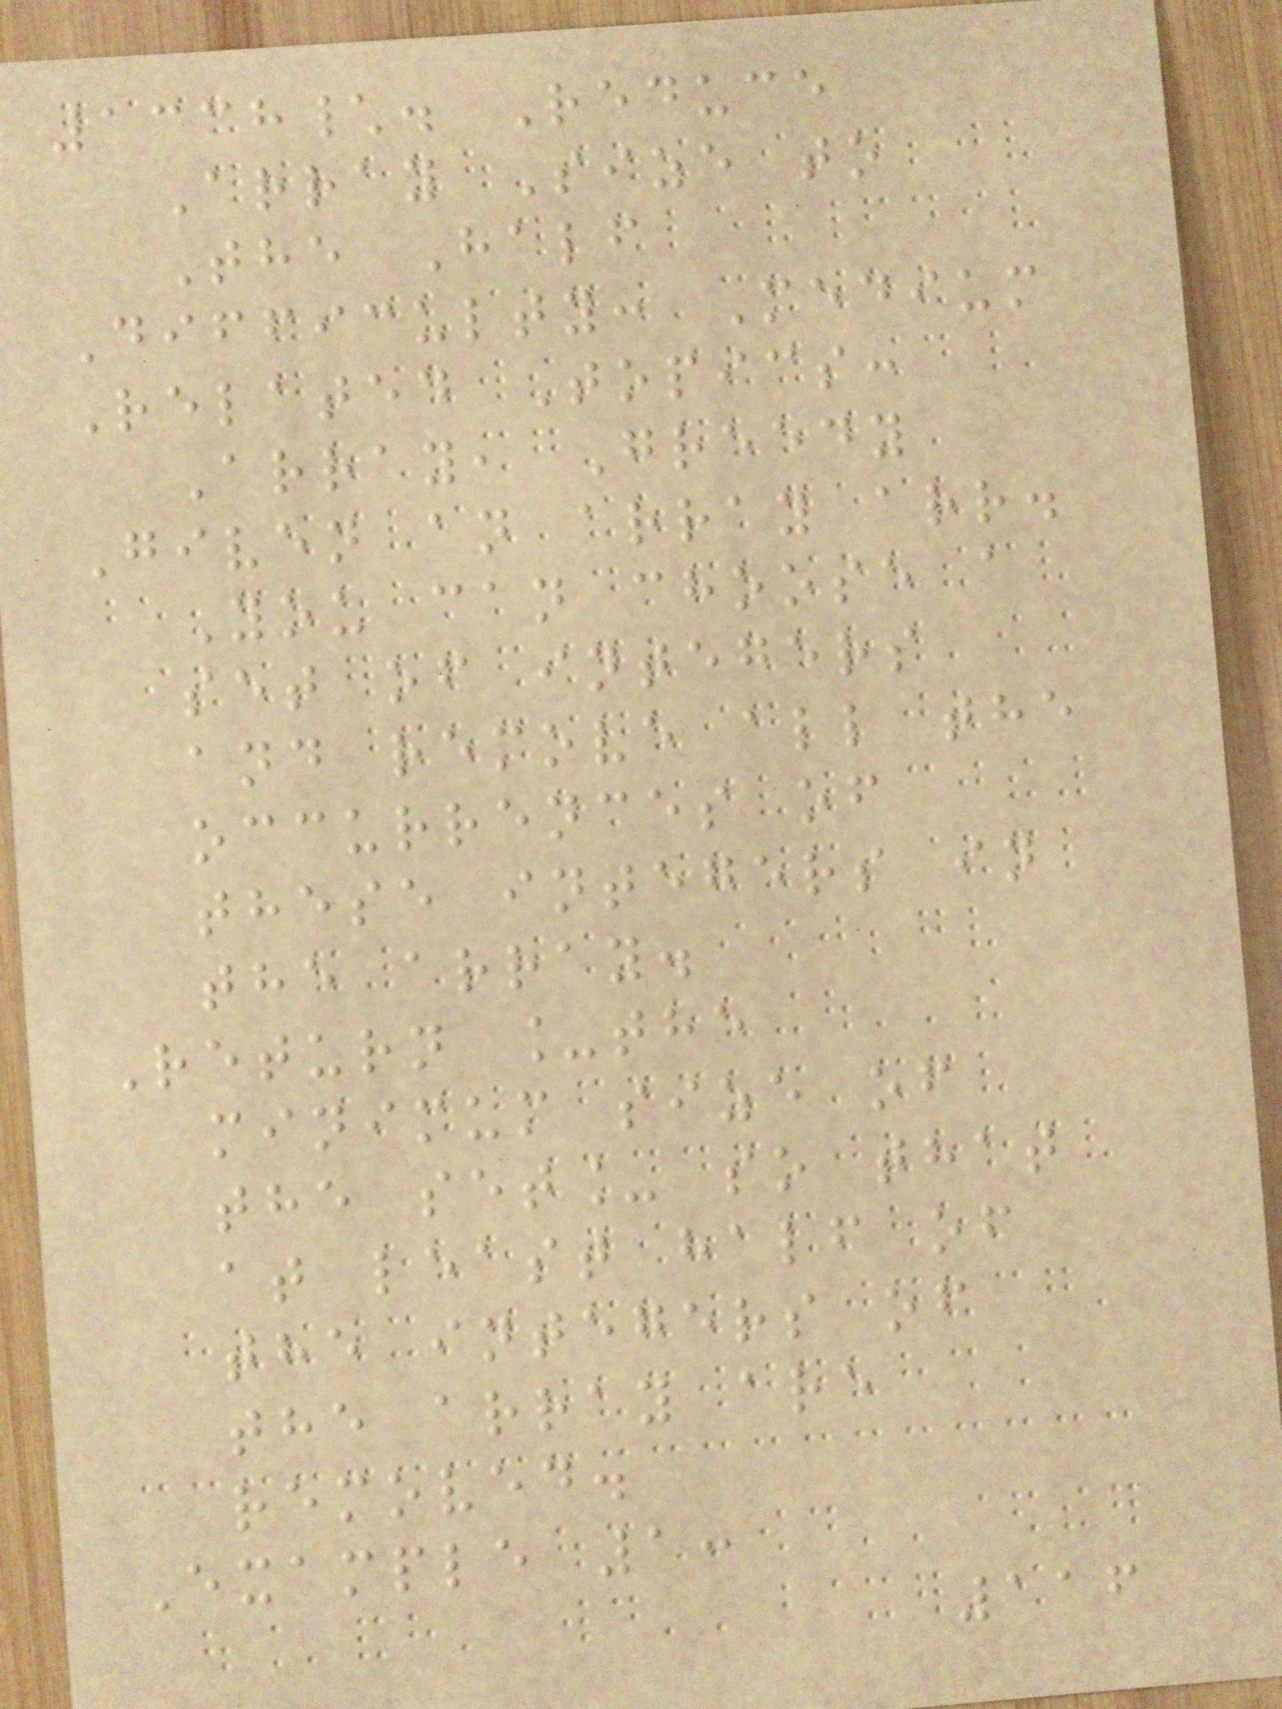1338\. Reduce
Array Size to
The Half
Difficulty: Medium
Related Topics:
Array, Greedy
Given an array arr.
You can choose a
set of integers
and remove all the
occurrences of
these integers in
the array.
Return _the
minimum size of
the set_ so that
at least half of
the integers of
the array are
removed.
Example 1:
116
